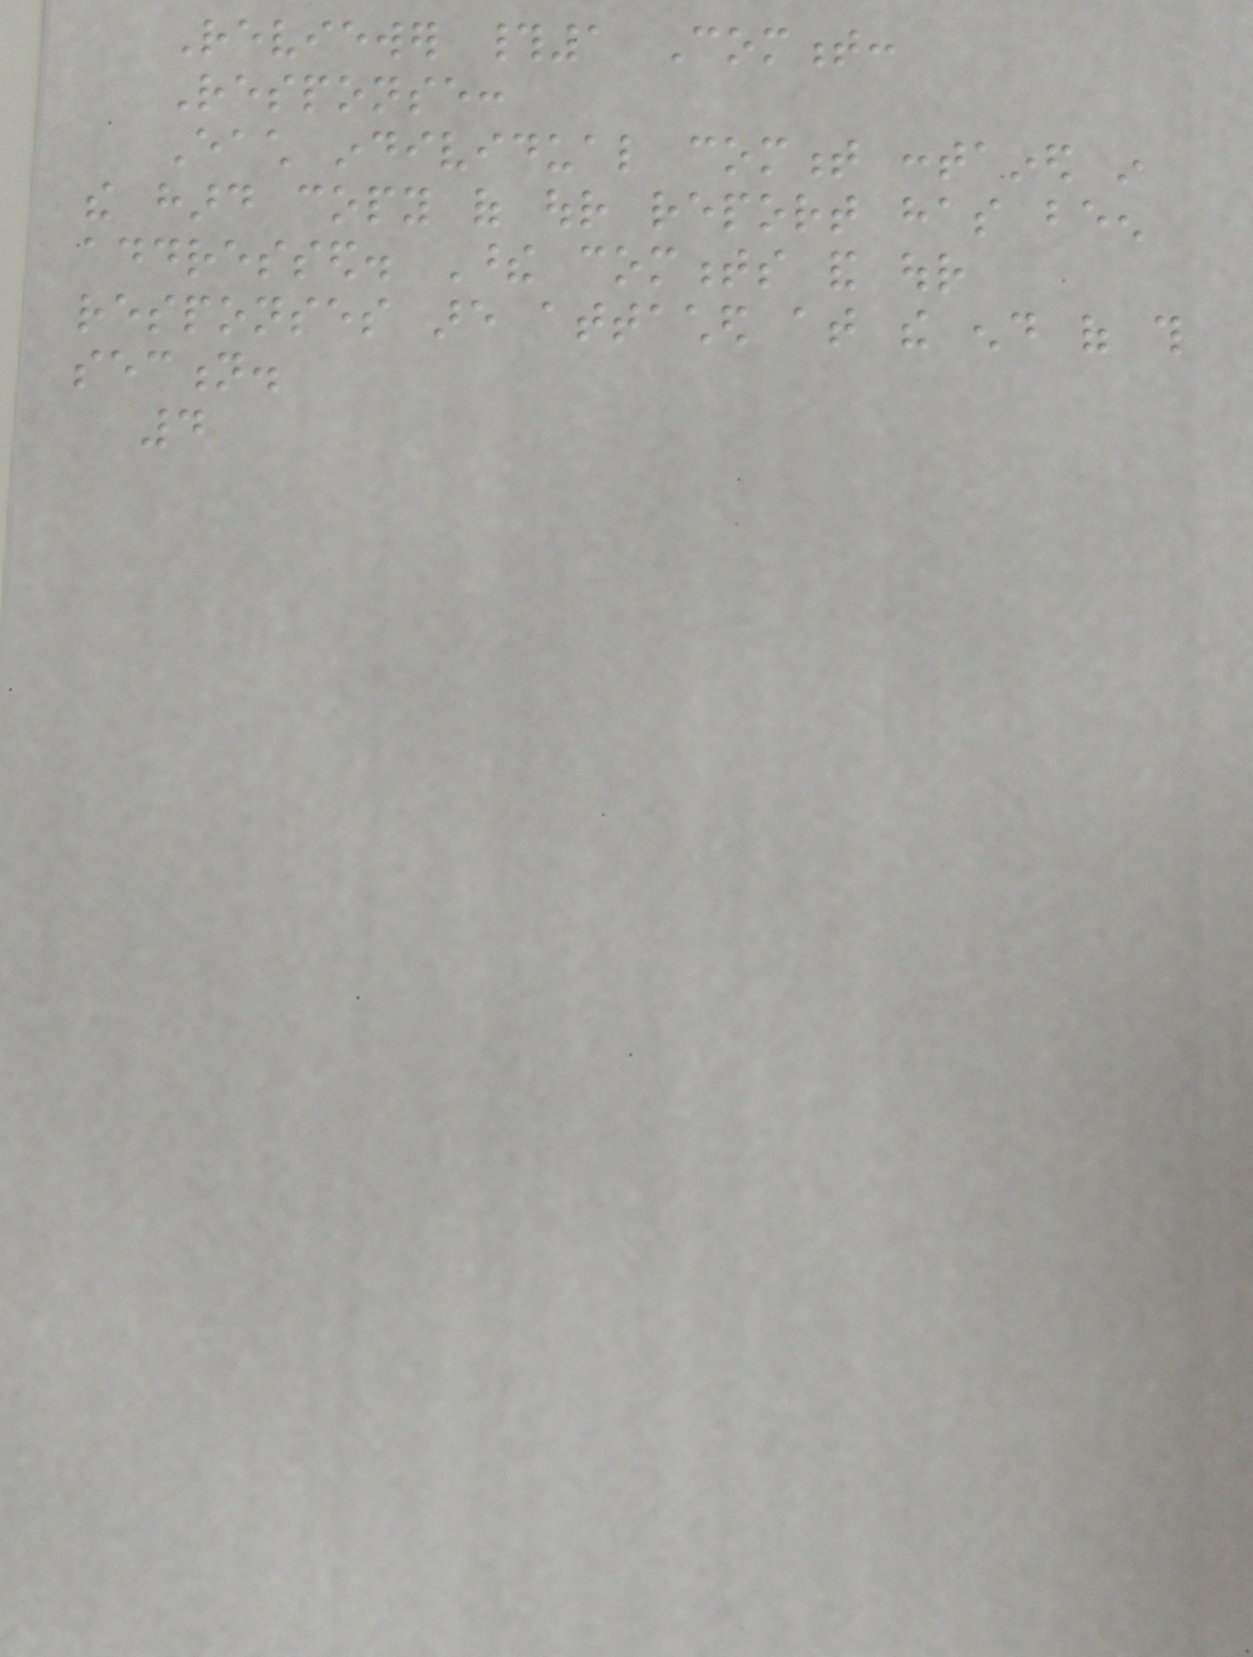Reviewer #1 Comment:
Response:
Each individual comment contained in
the hard copy of our report has been
addressed. These comments and our
responses are attached at the end of this
section.
4
